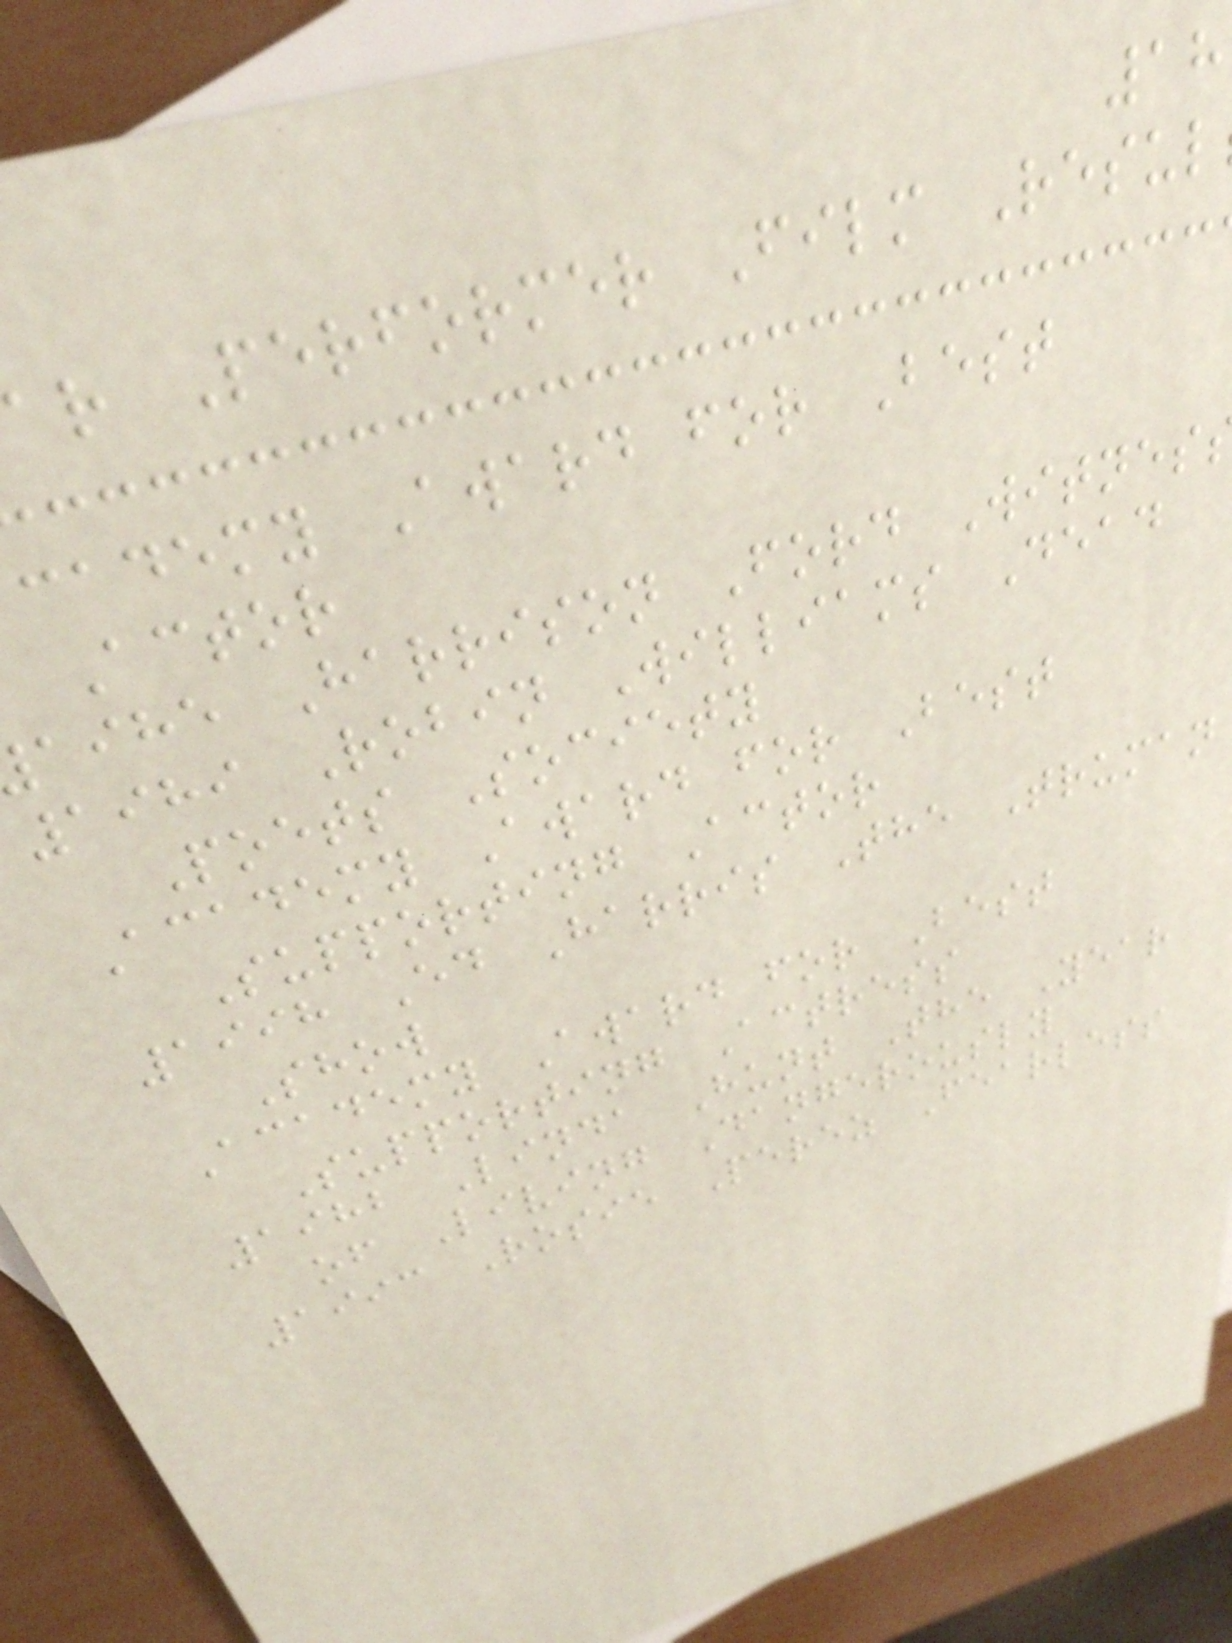ar Performer Film Resul
cademy Award for Best
Actor
aihe Harrison Ford Witnes
1989 Robin Williams Dead
Poets Society
Academy Award for Best
Supporting Actor
1998 Ed Harris The Truman
Show
Academy Award for Best
Supporting Actress
1982 Linda Hunt The Year
of Living Dangerously
1993 Rosie Perez Fearless
